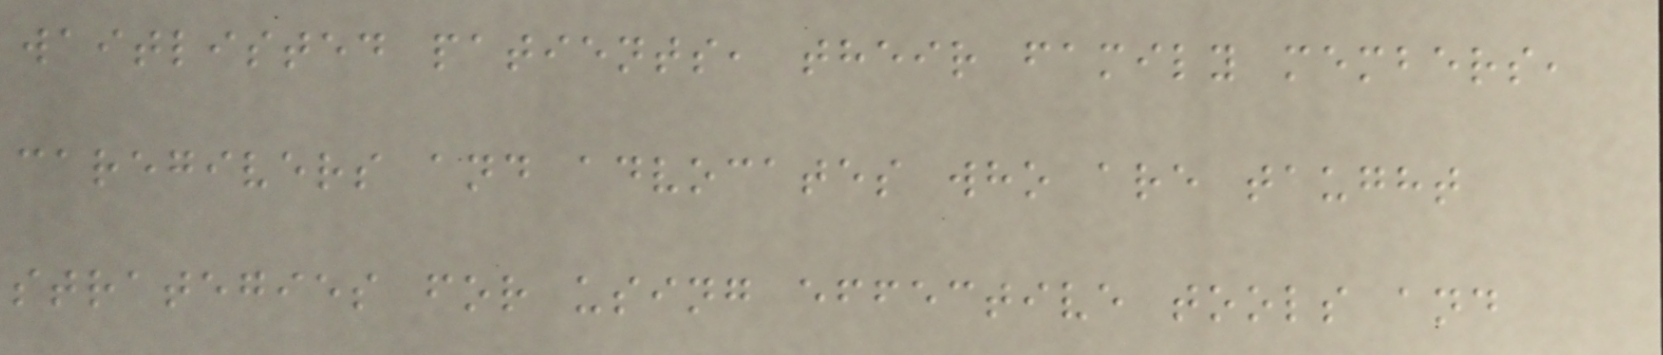waitlisted patients, their family members,
caregivers and advocates who are taught
strategies for using effective tools and
